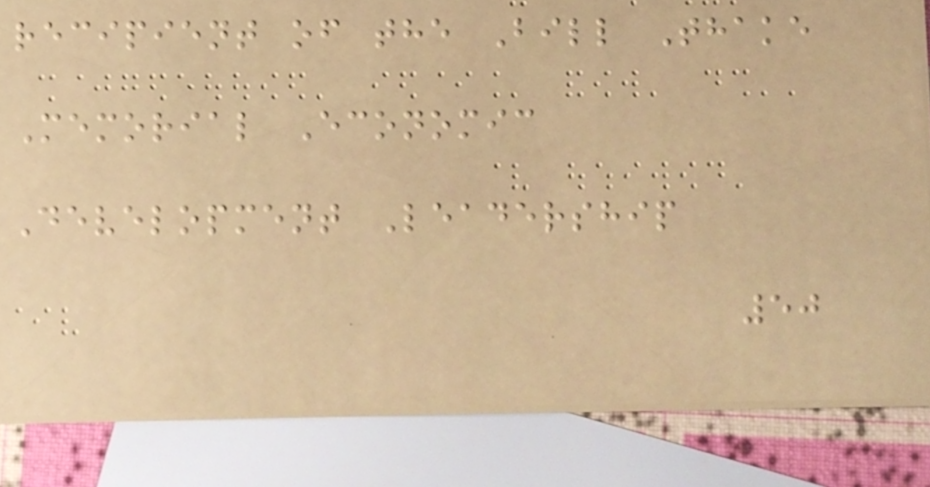recipient of the Bill Thake
Memorial Economic
Development Leadership
50
